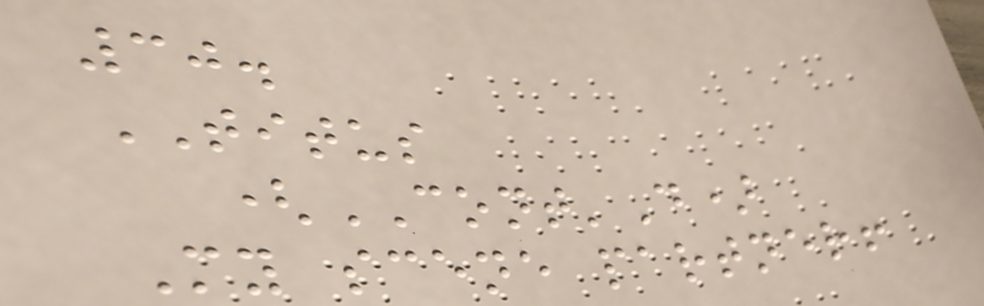30.
TITUS
(CONT'D)
My scene partner!
